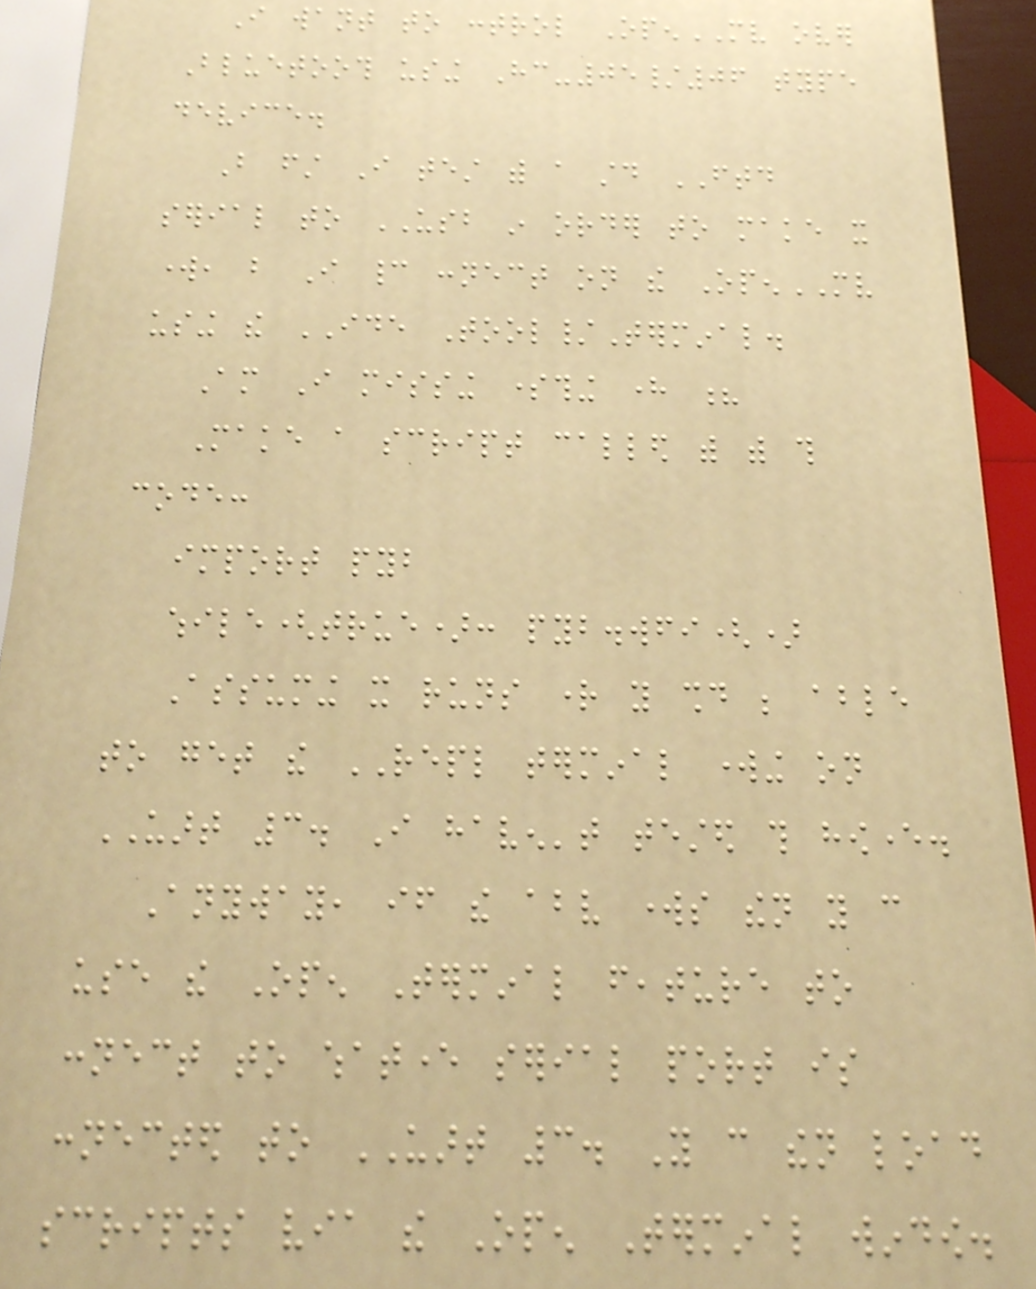I want to control OpenMV over
Bluetooth using Hc-05/06 type
device.
But first I test with a std FTD
serial to USB in order to make it
work, but I cannot connect on the OpenMV
using the IDE Tool/Terminal.
Am I missing something here ?
Make a script called with with this
code:
import pyb
while(true): pyb.wfi()
Assuming it runs right you should be able
to get the REPL terminal working on
UART 3. I haven't tested this however.
Anyway, if the above works then you can
use the Open Terminal feature to
connect to whatever serial port is
connected to UART 3. You can then load
scripts via the Open Terminal window.
